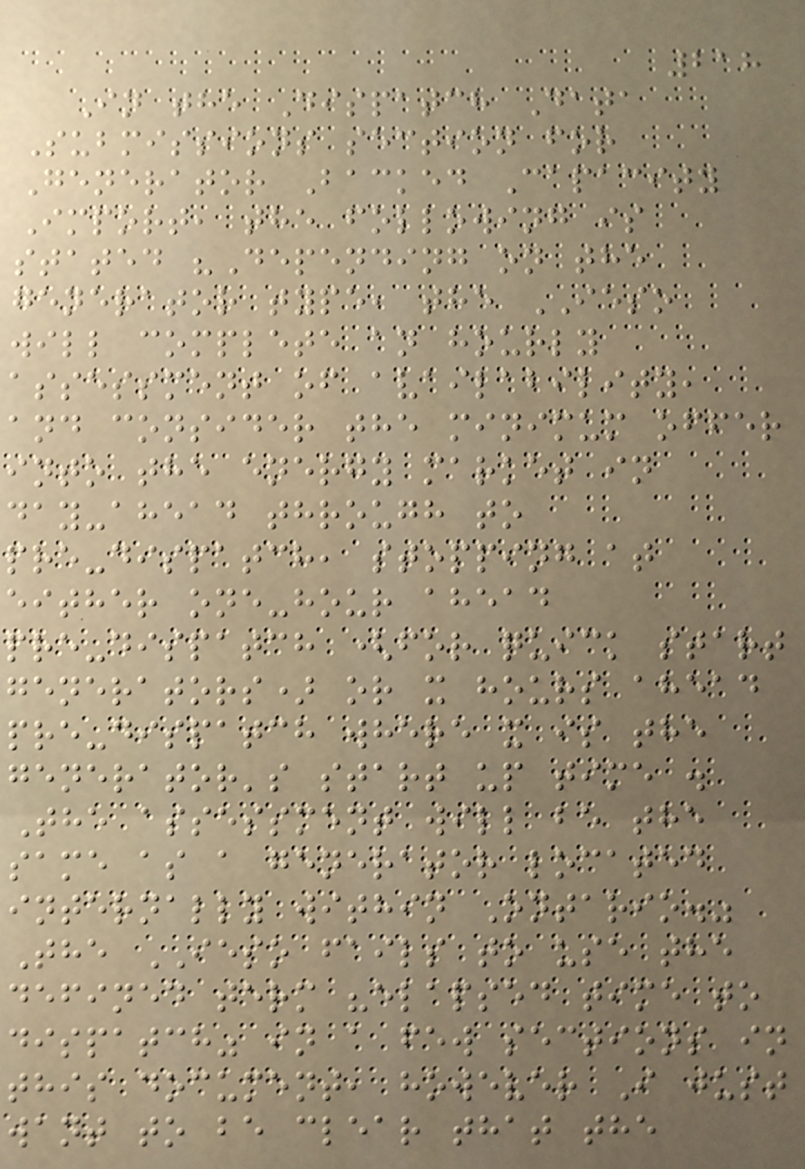218
In the Dispatch Data
Submissions section for
Generator Backed Capacity
Import, the following is
stated "Depending on the
generator type, the IESO
will complete an hourly
assessment of availability,
and consider the minimum offer
into the energy market in
day-ahead through to
pre-dispatch, stopping at
either one-hour ahead
pre-dispatch (for quick start
generators) or x hours ahead
pre-dispatch where x is the
generator's start up time .
The assessment will be the
same as a generator located
internally within Ontario."
The IESO fails to use the
defined term "elapsed time to
dispatch" in a few sections in
this document, however I just
want to be clear that the
